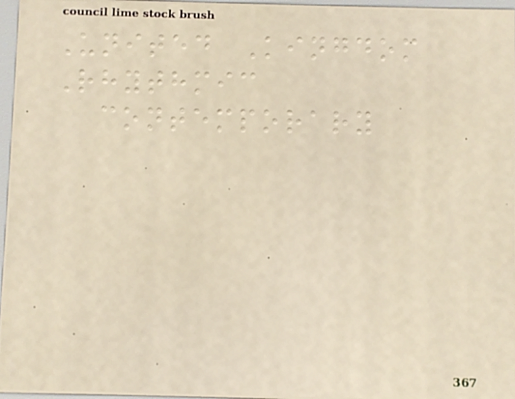United Kingdom
Rhythmic
contemporary
